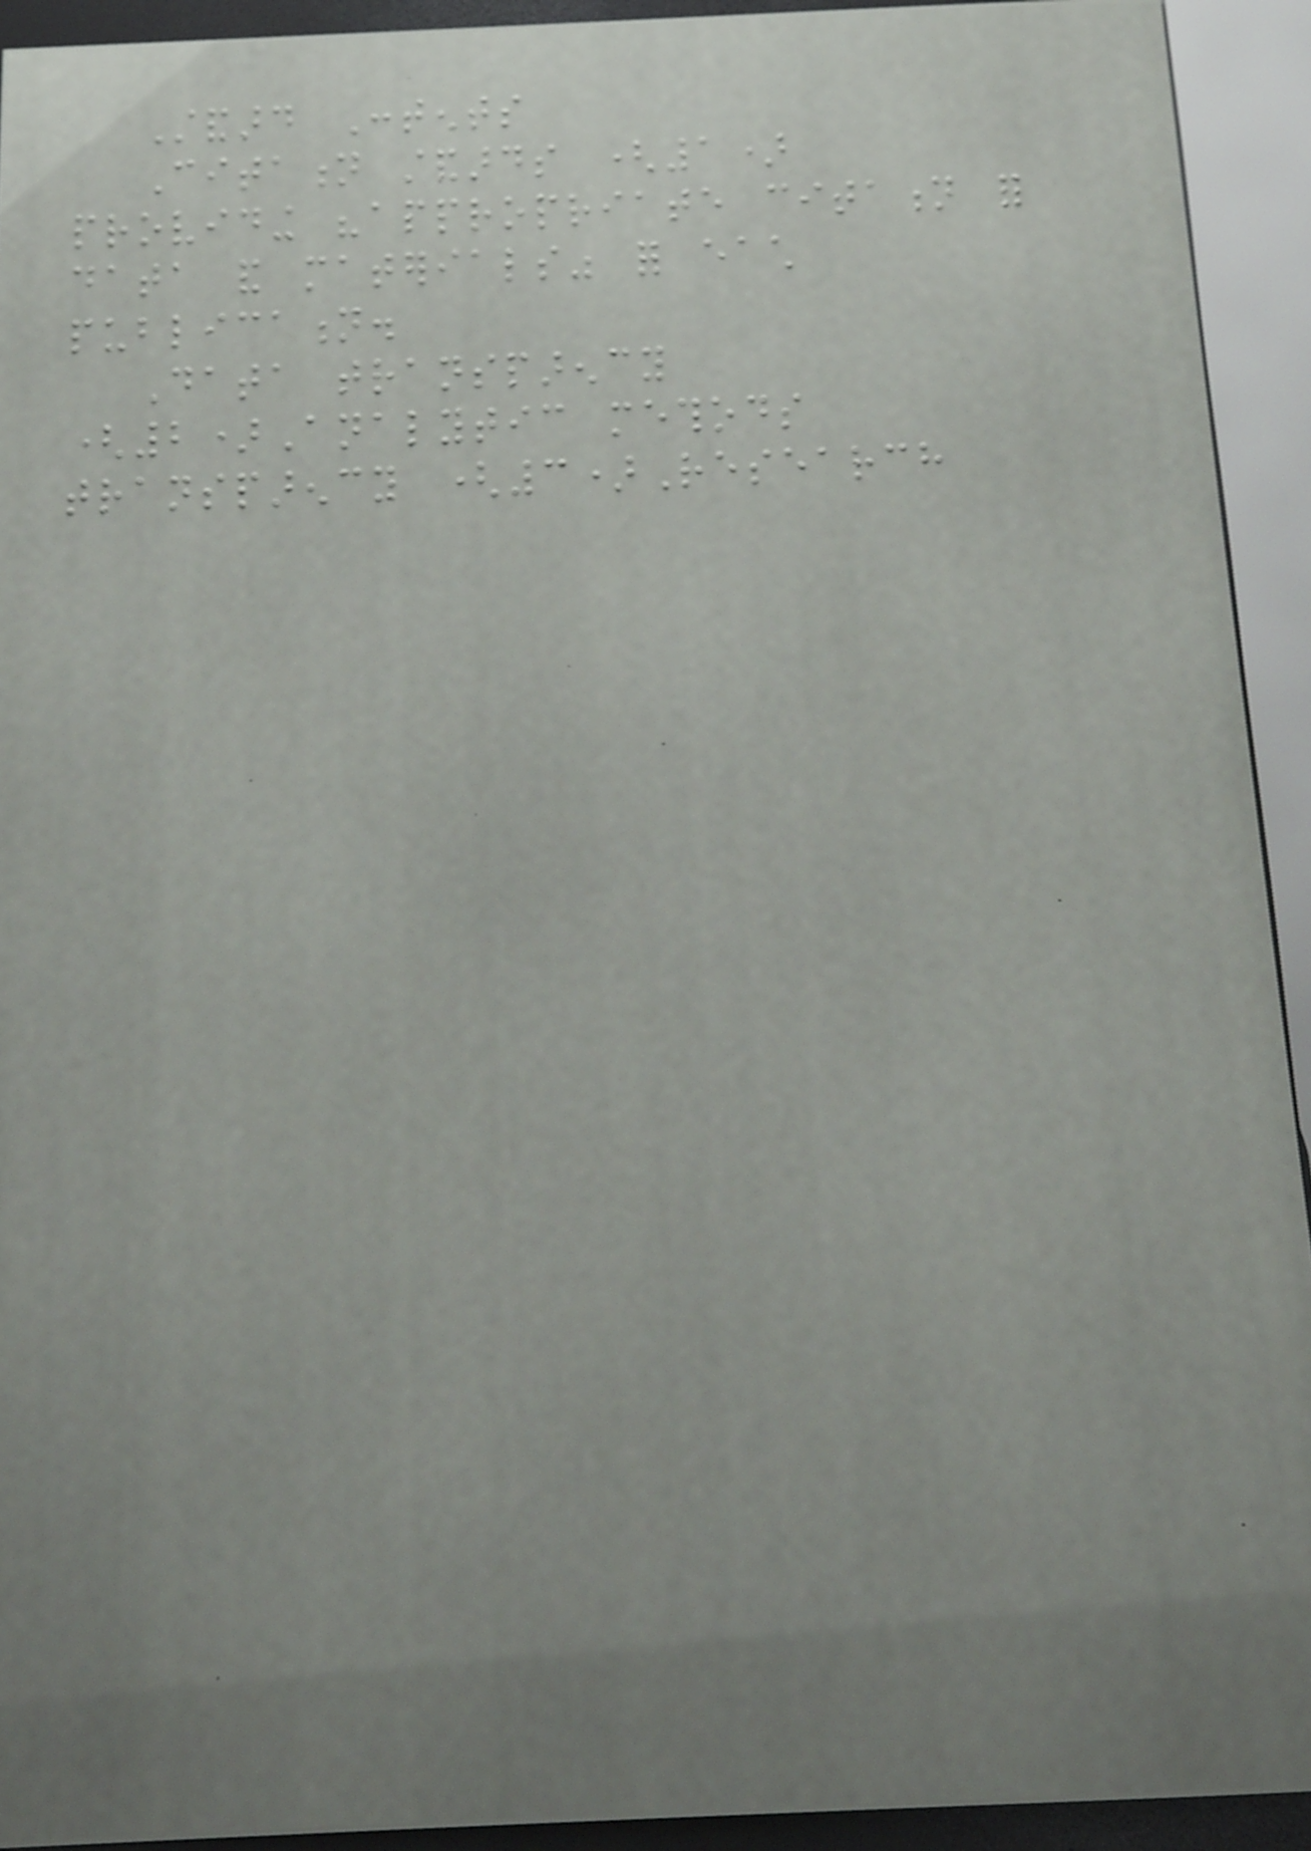Standard Contents
Citation standards (1)
providing "appropriate citation for
data and materials" for each
publication.
Data transparency
(2)Analytic methods
transparency (3)Research
